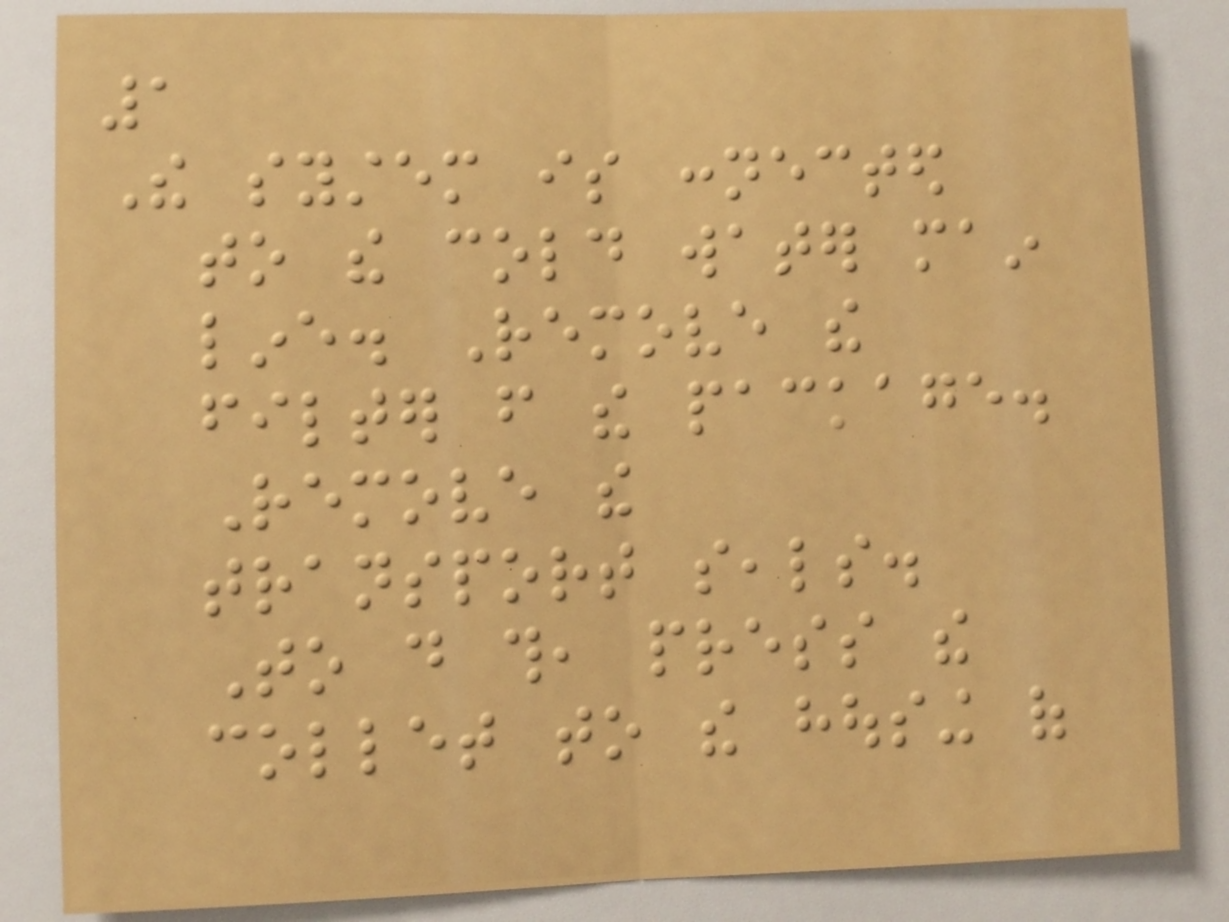1
The system is connected
to the cold water main
line. Remove the
filter from the package.
Remove the
transport seals.
To do this, press the
collet to the housing of
